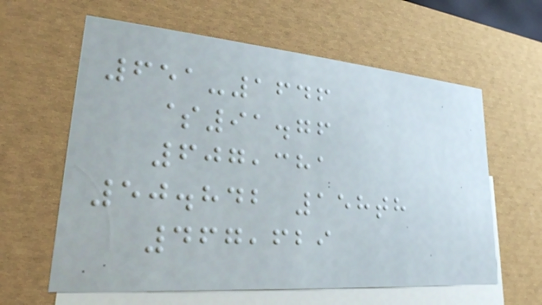651-1646
$91.76
607,381
50.842 158th
467,629
